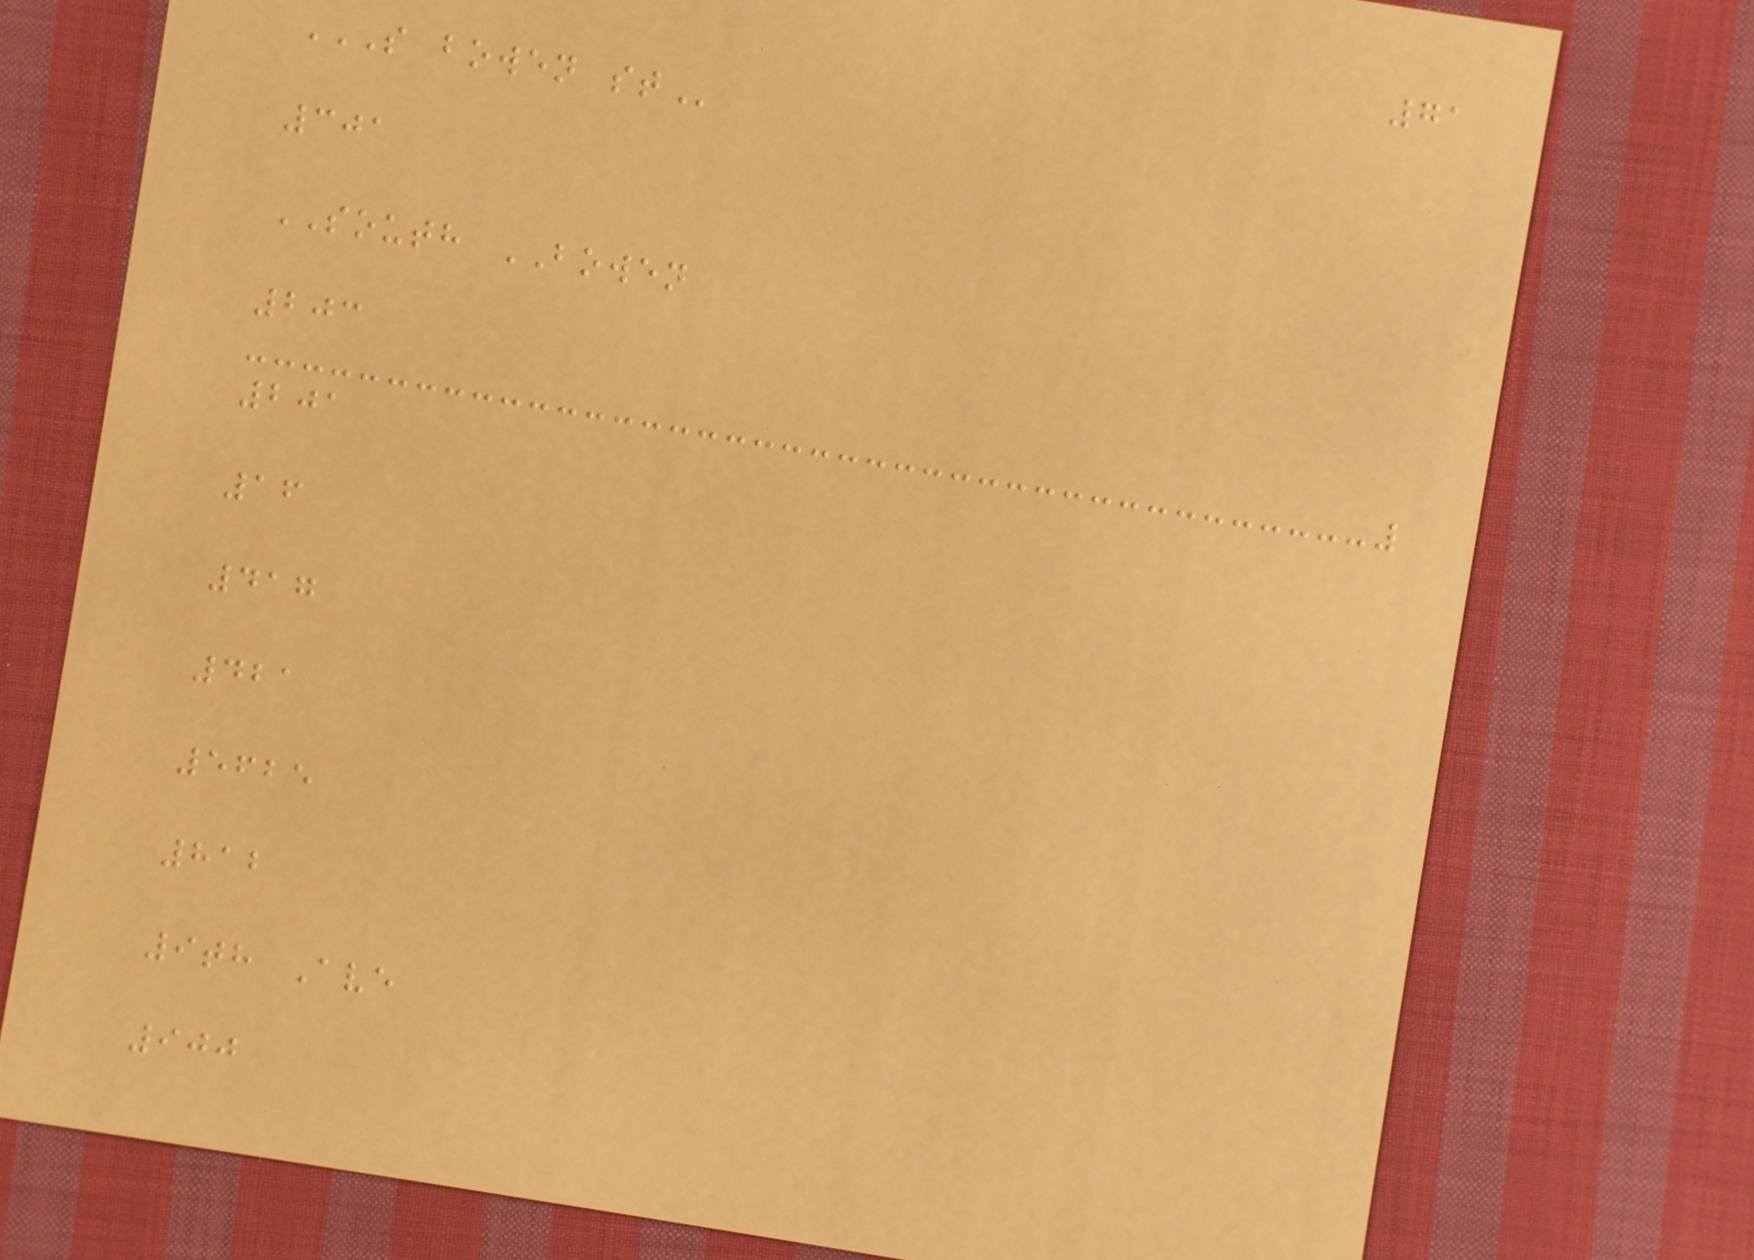71
S BOWEN ST
301
SOUTH BOWEN
203
201
16
417
421
5625
812
9th Ave
900
